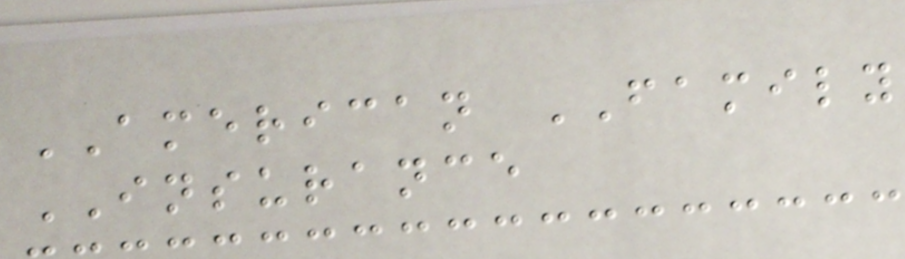AMERICAN FAMILY
INSURANCE
